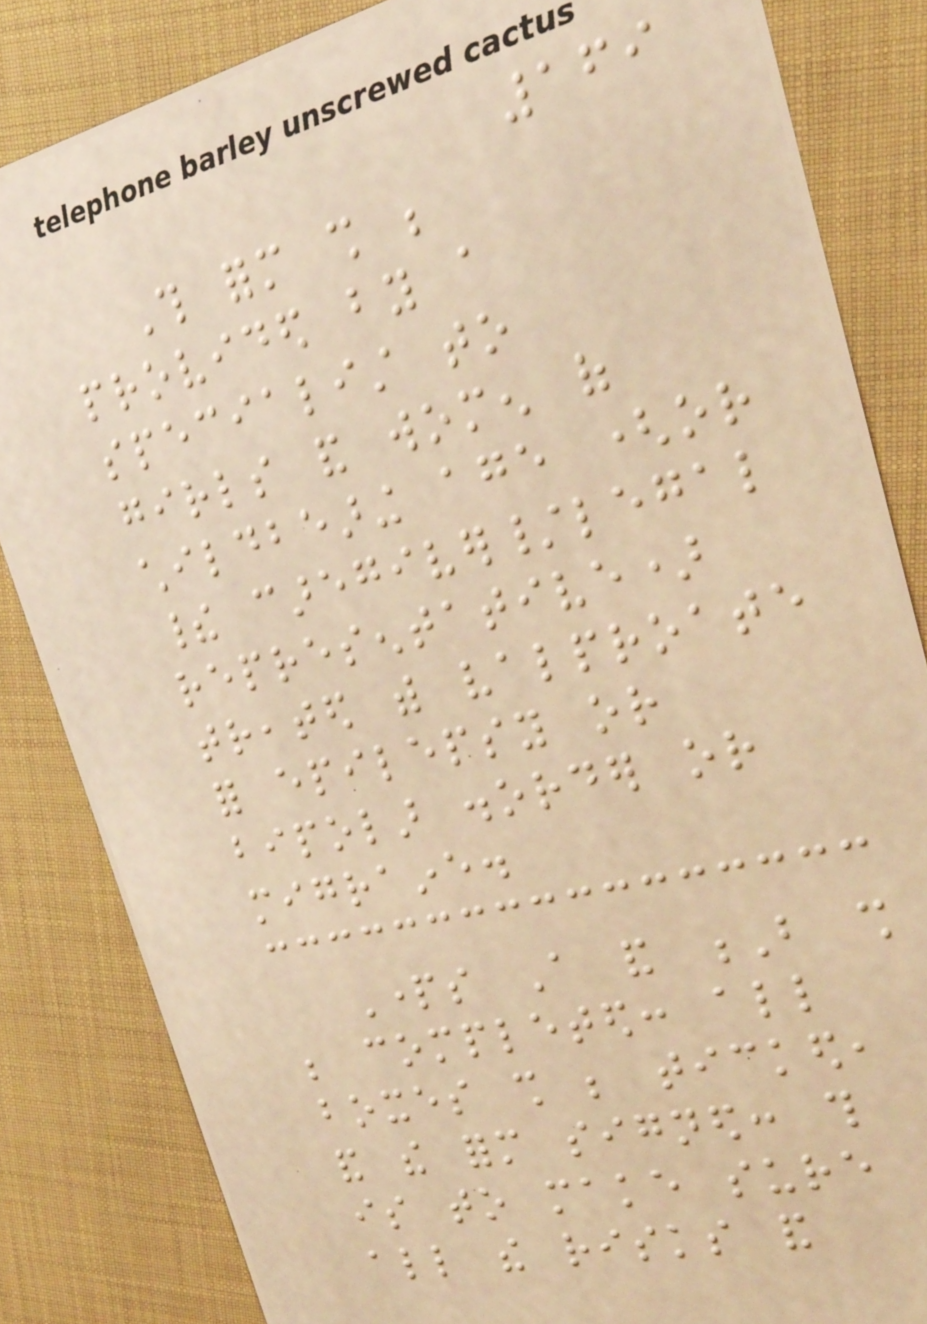169
This form shall be
provided by a
specialist to
girls and women of
childbearing age (or
their caregiver/legal
representative)
treated with valproate
for epilepsy or
bipolar disorder or
migraine.
Parts A and B shall
be completed: all
boxes shall be ticked,
and the form signed: this
is to make sure
all the risks and
